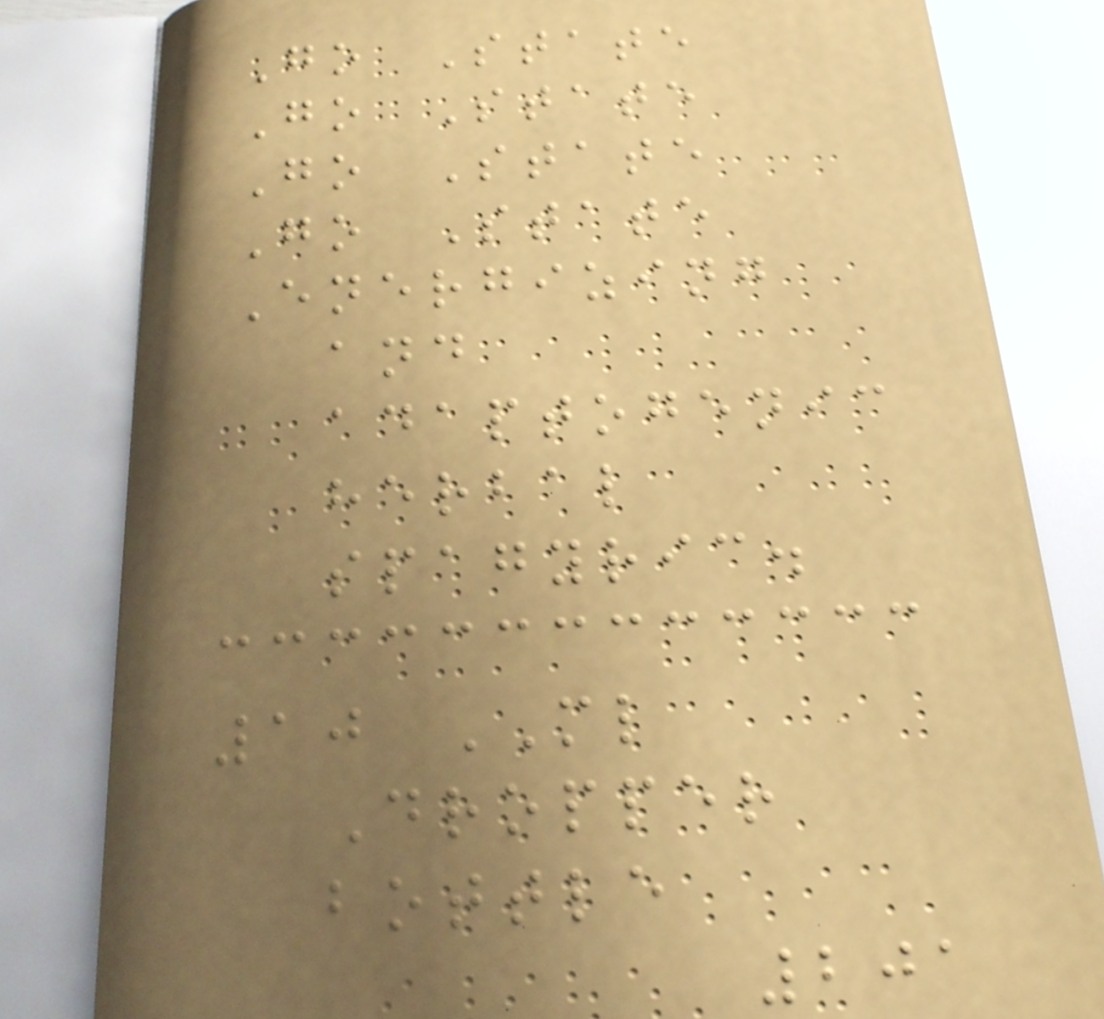Go State
Go State
Go State
Go State
Energizing
and
adaptogenic
herbal
spagyric.
10 ML
Dropper
bottle
201
